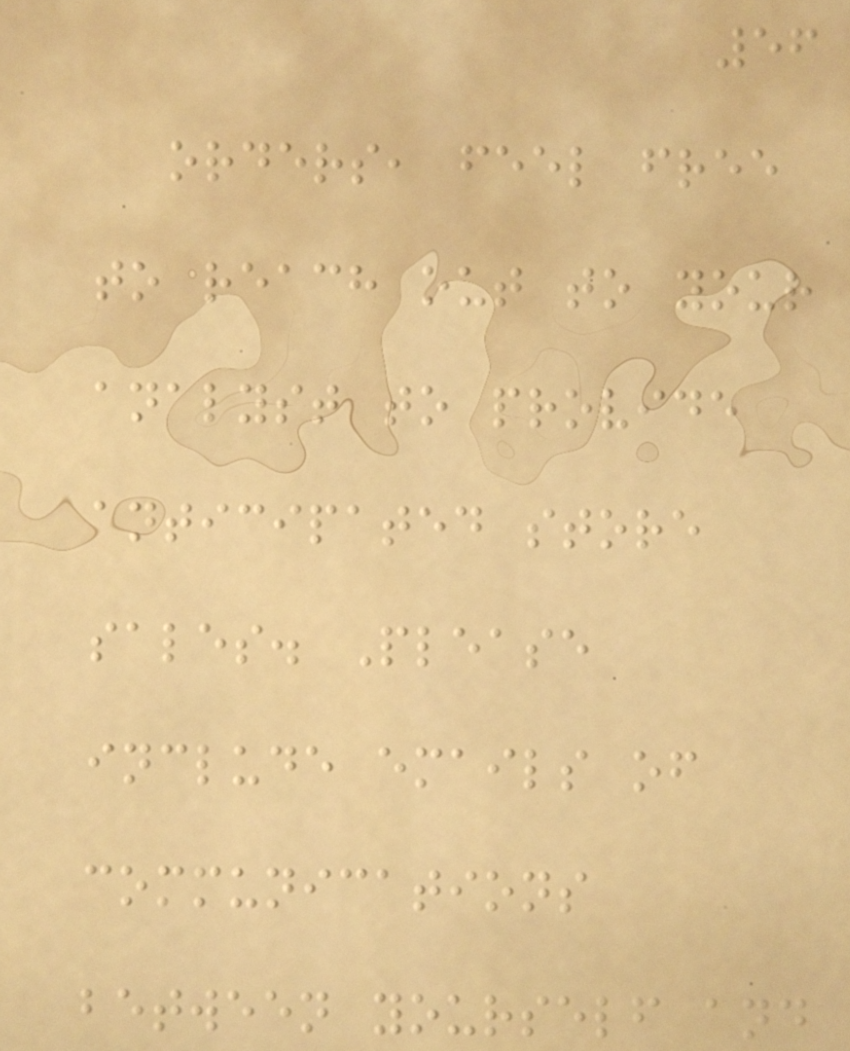56
orders, feel free
to reach out to your
analyst to provide
anticipated store
sales. Please
include emails of
communications
between yourself and
